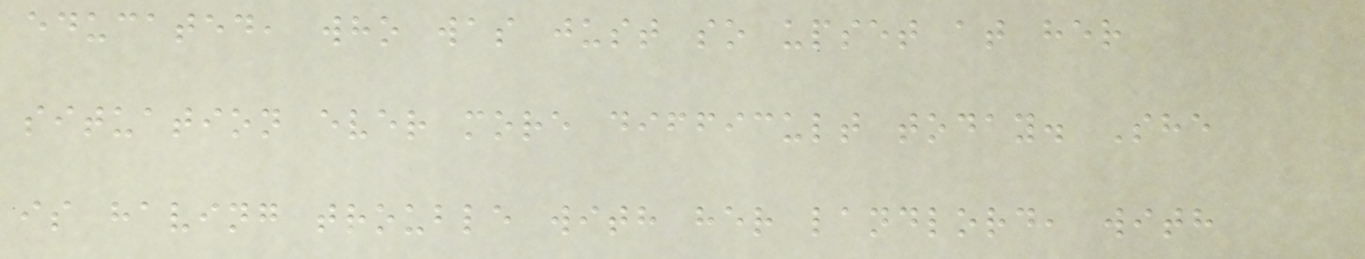educated, who was just so upset at her
situation ever more difficult today. She
is having trouble with her landlord, with
